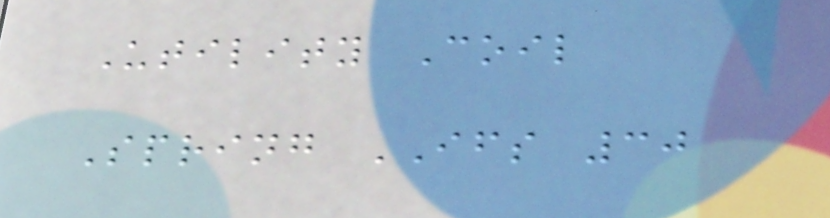Utility Coil
Spring IFS 30
